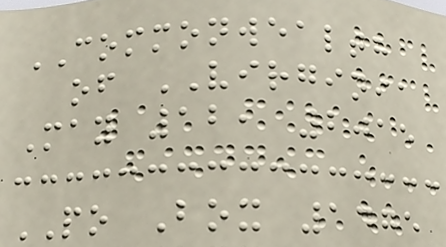COMMONWEALTH
of VIRGINIA
May 12, 2015
PO Box 1475
